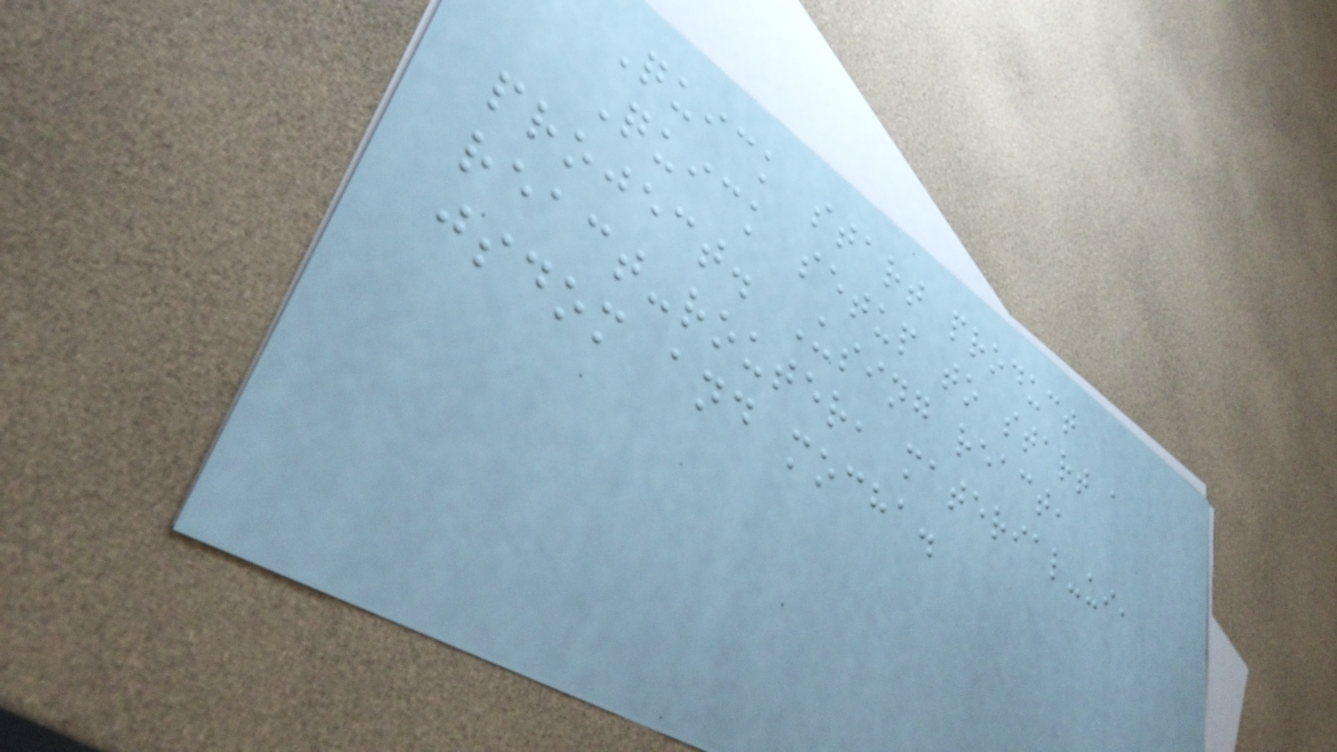Quick start product
Quick setup to start a
project. Using react,
react-router, material-ui,
jsdom and mocha.
